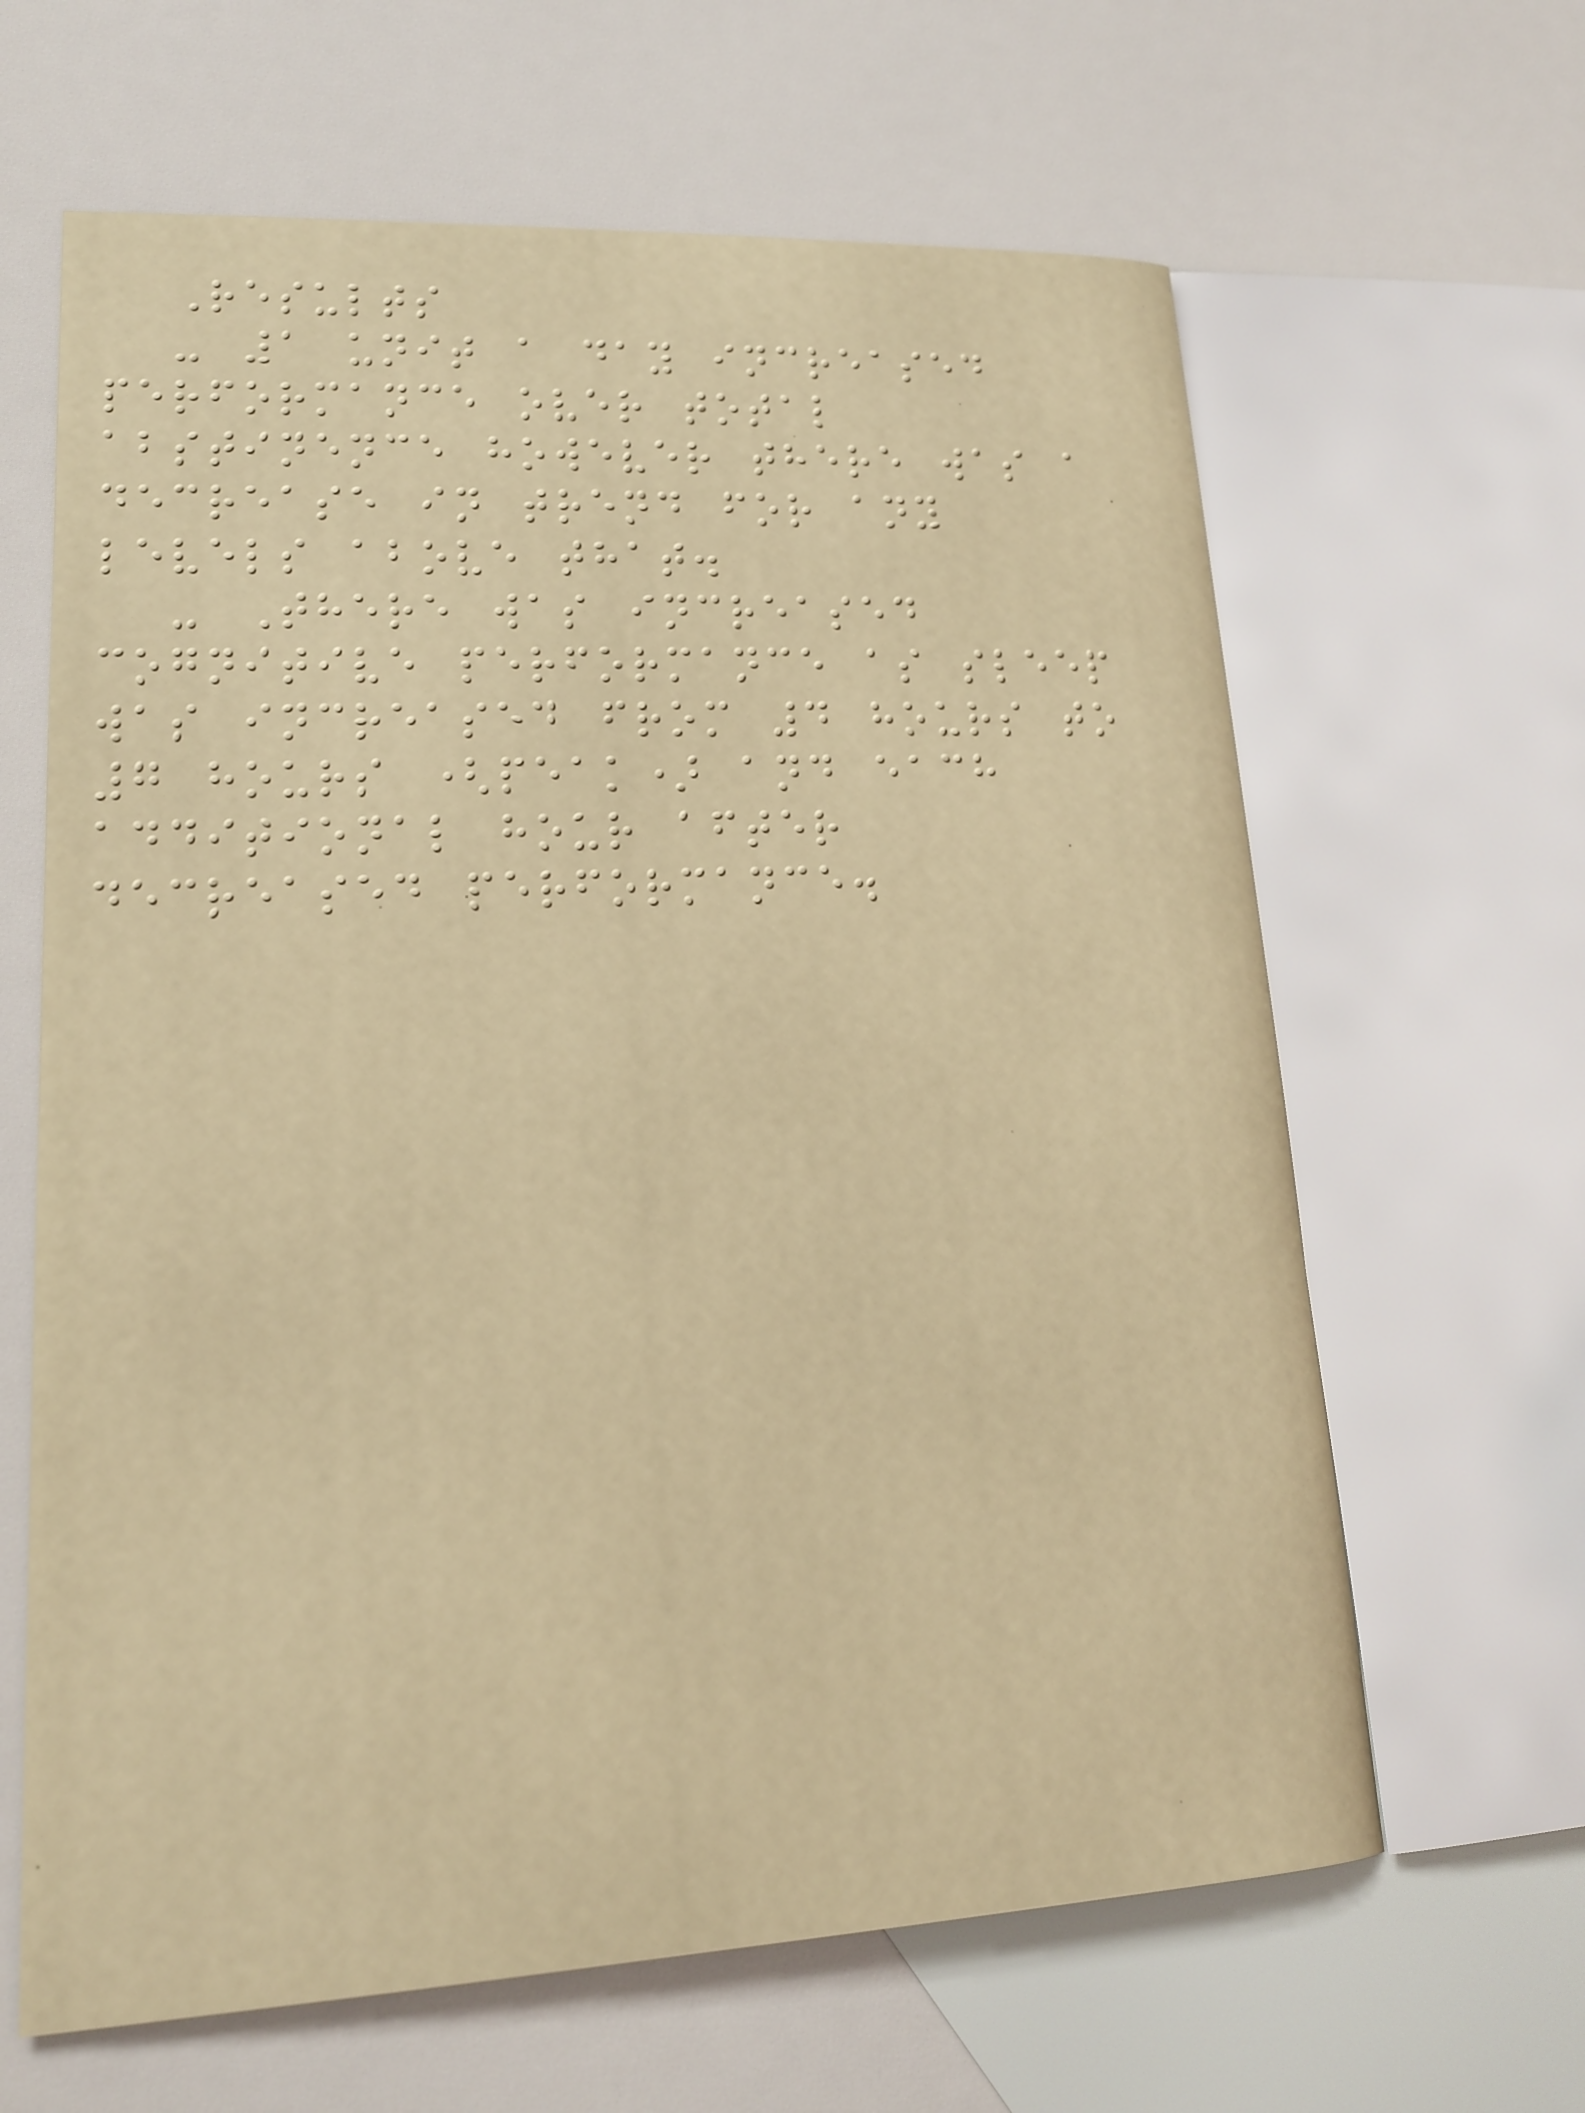Results
- 1 unit a day increased
performance over total
abstinence however there was a
decrease in trend for any
levels above that.
- There was increased
cognitive performance as sleep
was increased from 4 hours to
7 hours (peak) and each
additional hour after
decreased performance.
